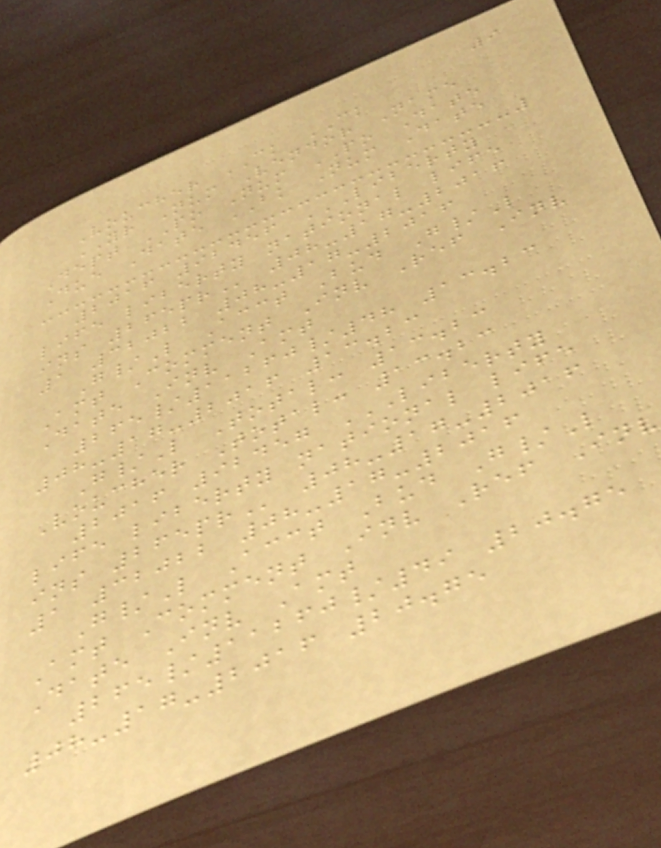9
Voucher CK CK
YR Num Vendor Name
Dept PO Num PO Date
Due Date BK Num Date
2016 92456 LIBERTY
LIFE LIBERTY NATIONAL LIFE
INS 265PR 08-17-2016
1 32022 08-17-2016
G/L Acct Bud G/L
Amt Comment Inv Ref Inv
Date Inv Amt
265/11260/48 13.23
08-17-2016 13.23
G/L Total: 13.23
Voucher Total: 13.23
2016 92457 LIBERTY
LIFE LIBERTY NATIONAL LIFE
INS 265PR 08-17-2016
1 32022 08-17-2016
G/L Acct Bud G/L
Amt Comment Inv Ref Inv
Date Inv Amt
265/11260/49 20.75
08-17-2016 20.75
